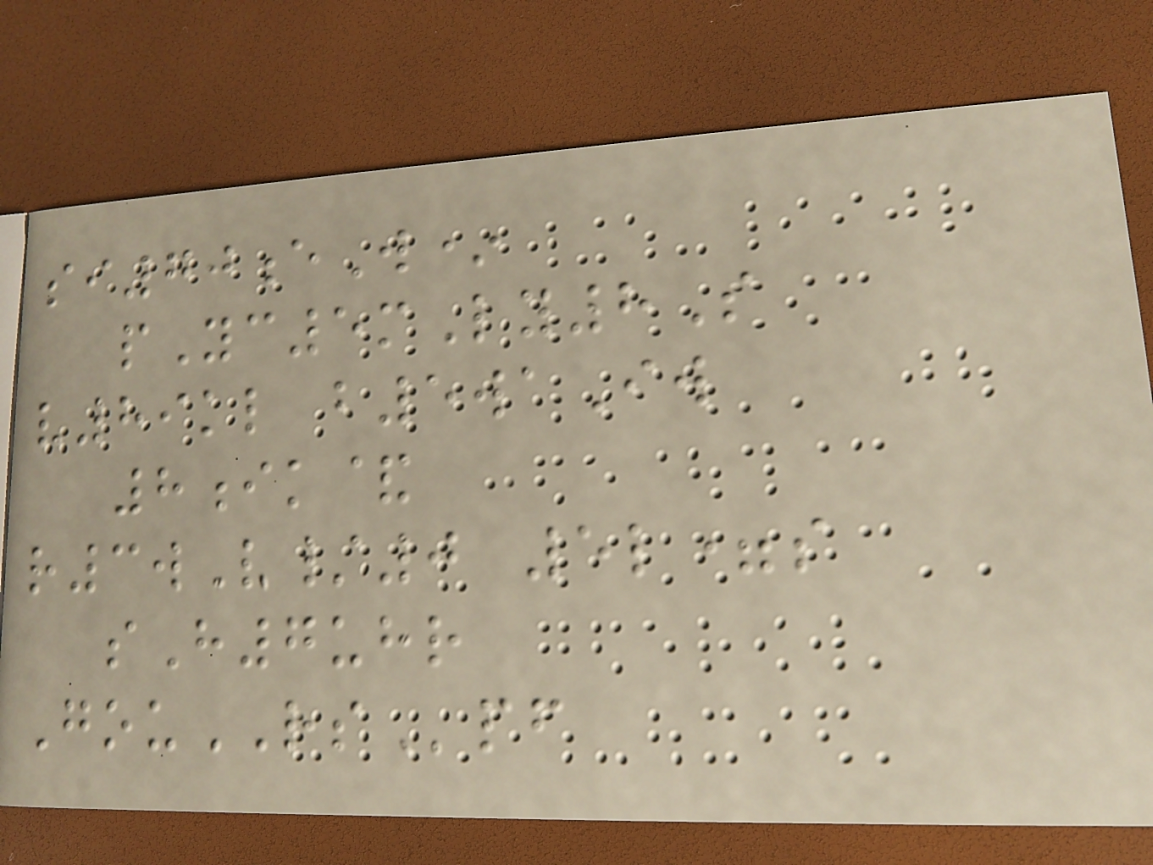si70eW*
pYc5mLy8S
v89kl b5waIw
8ik&
r3wV/0 5l=s
sH7uhr
GouRSpf
